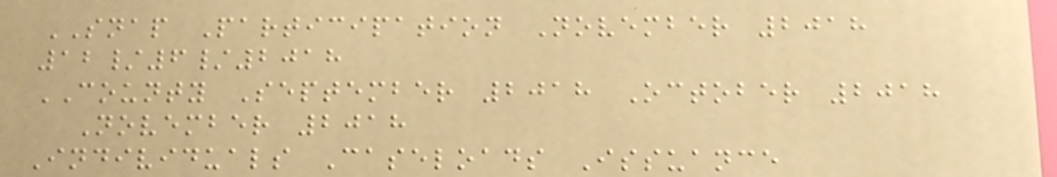SNAP Participation November 2018
12/6/2018
COUNTY September 2018 October 2018
November 2018
Individuals Caseloads Issuance
